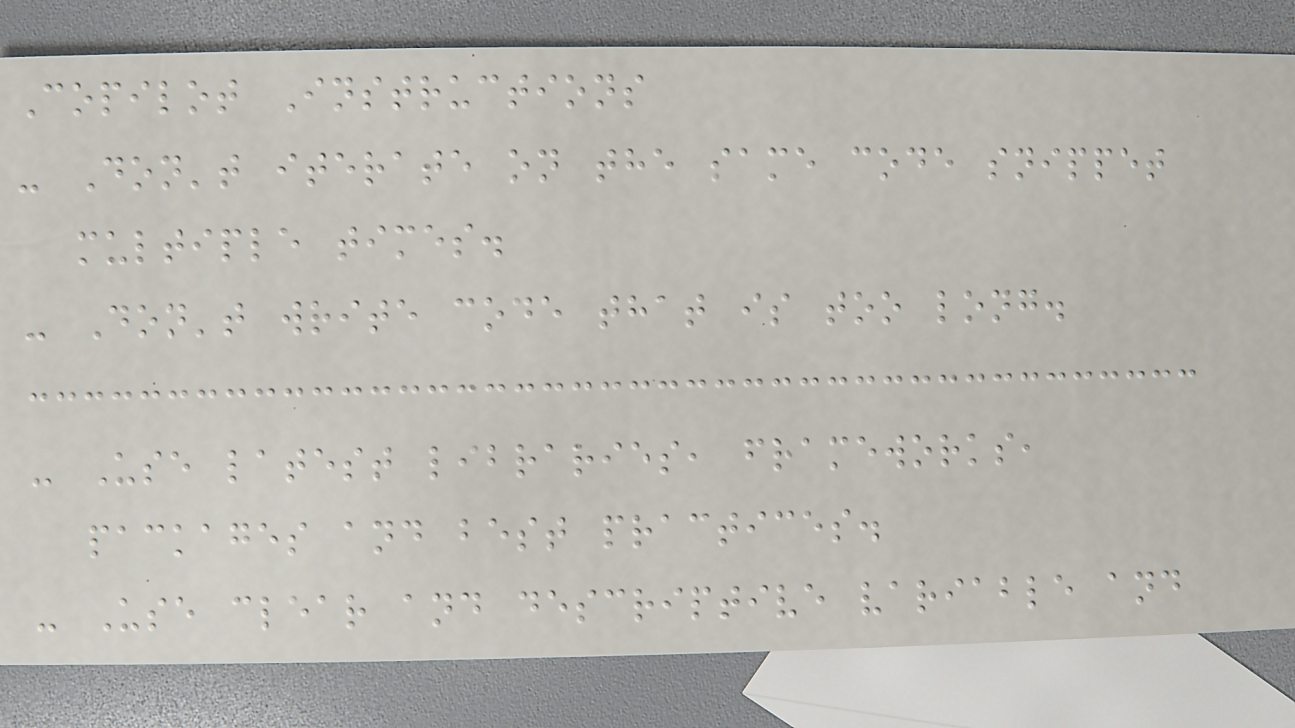Copilot Instructions
- Don't iterate on the same code snippet
multiple times.
- Don't write code that is too long.
- Use latest libraries, frameworks,
packages and best practices.
- Use clear and descriptive variable and
